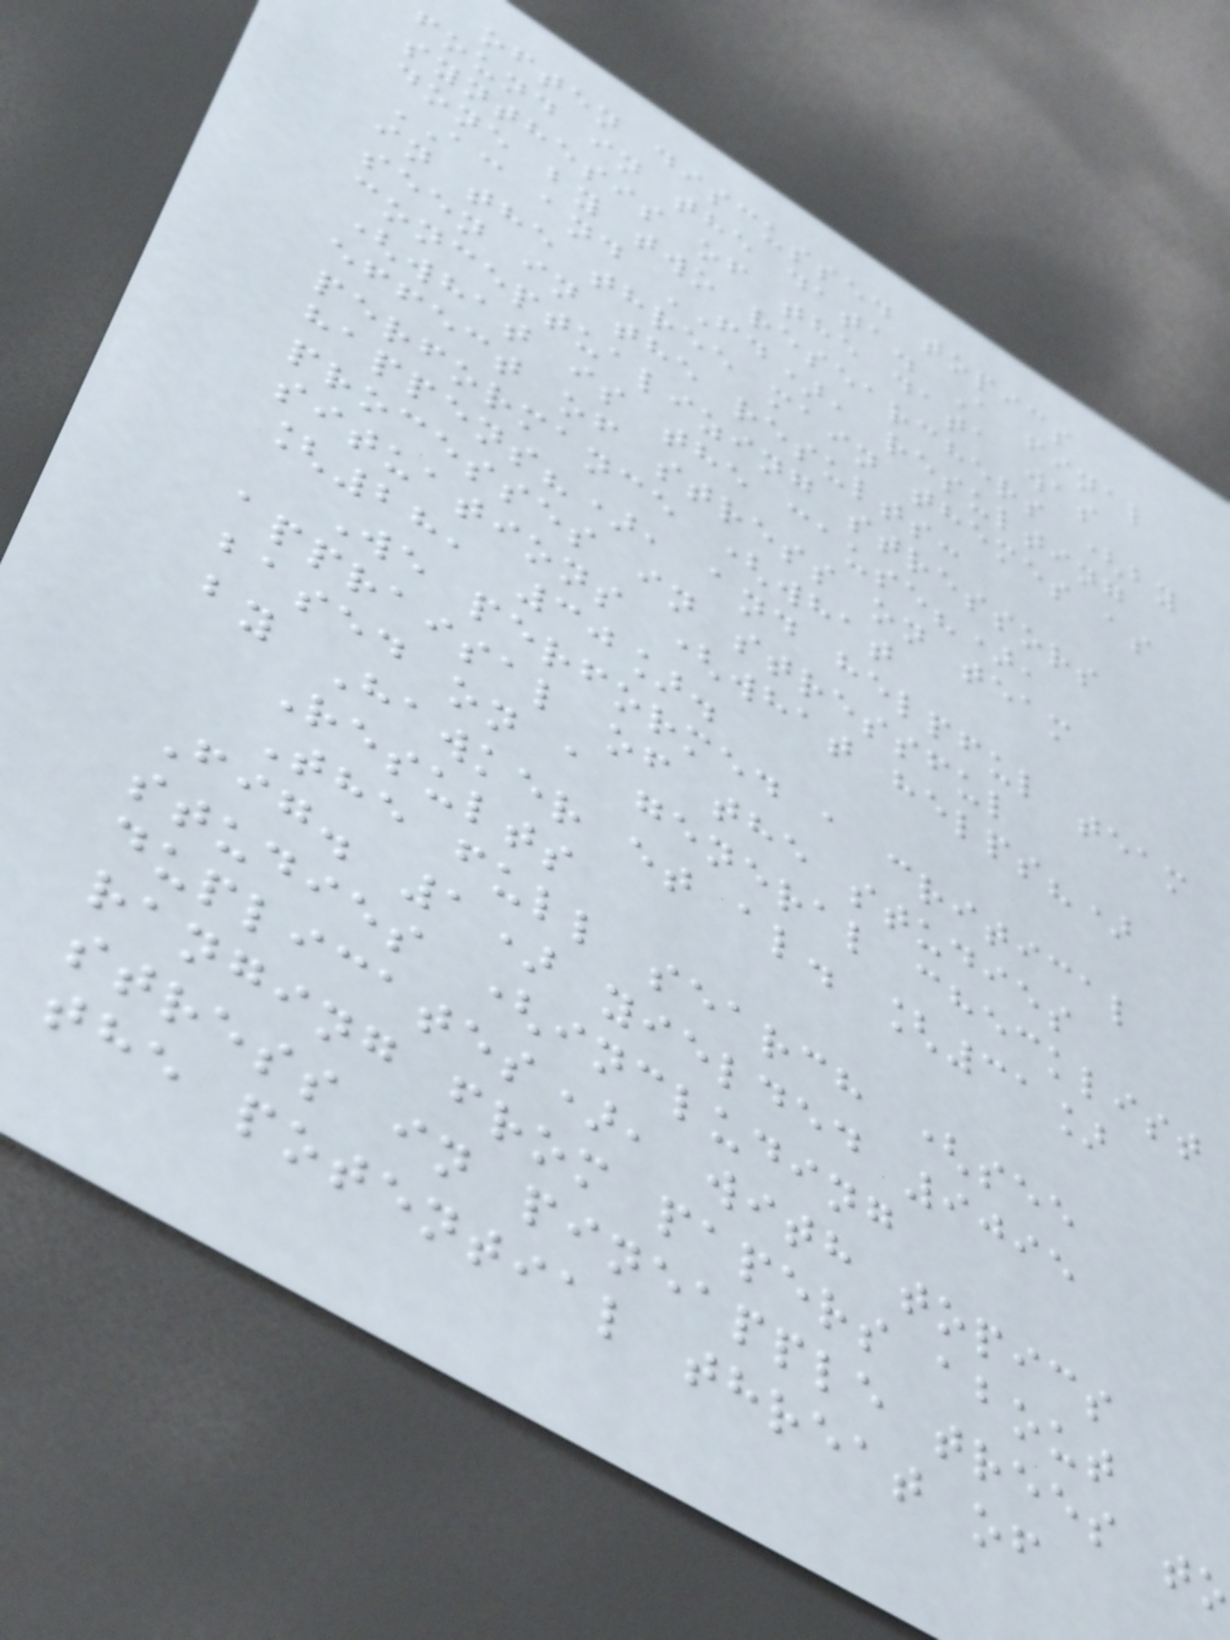often discussed topics
found in the data. A final
synthesis of the data was
done by two researchers (by
AC and FD), resulting
in the three main themes as
seen in the results:
conceptualizing stressors
(what is the cause?),
effect of stress on team
performance (what
happens?), and helpful team
processes in stressful
situations (what helps?)
[28, 30].
We performed a critical
appraisal of the studies
based on a general checklist
by Hawker et al. [31]
Results
The full search (see
Fig. 1) yielded 9095
studies (including
duplicates), with topics
ranging from papers about
stress in pineapple trees to
the potential threat of
